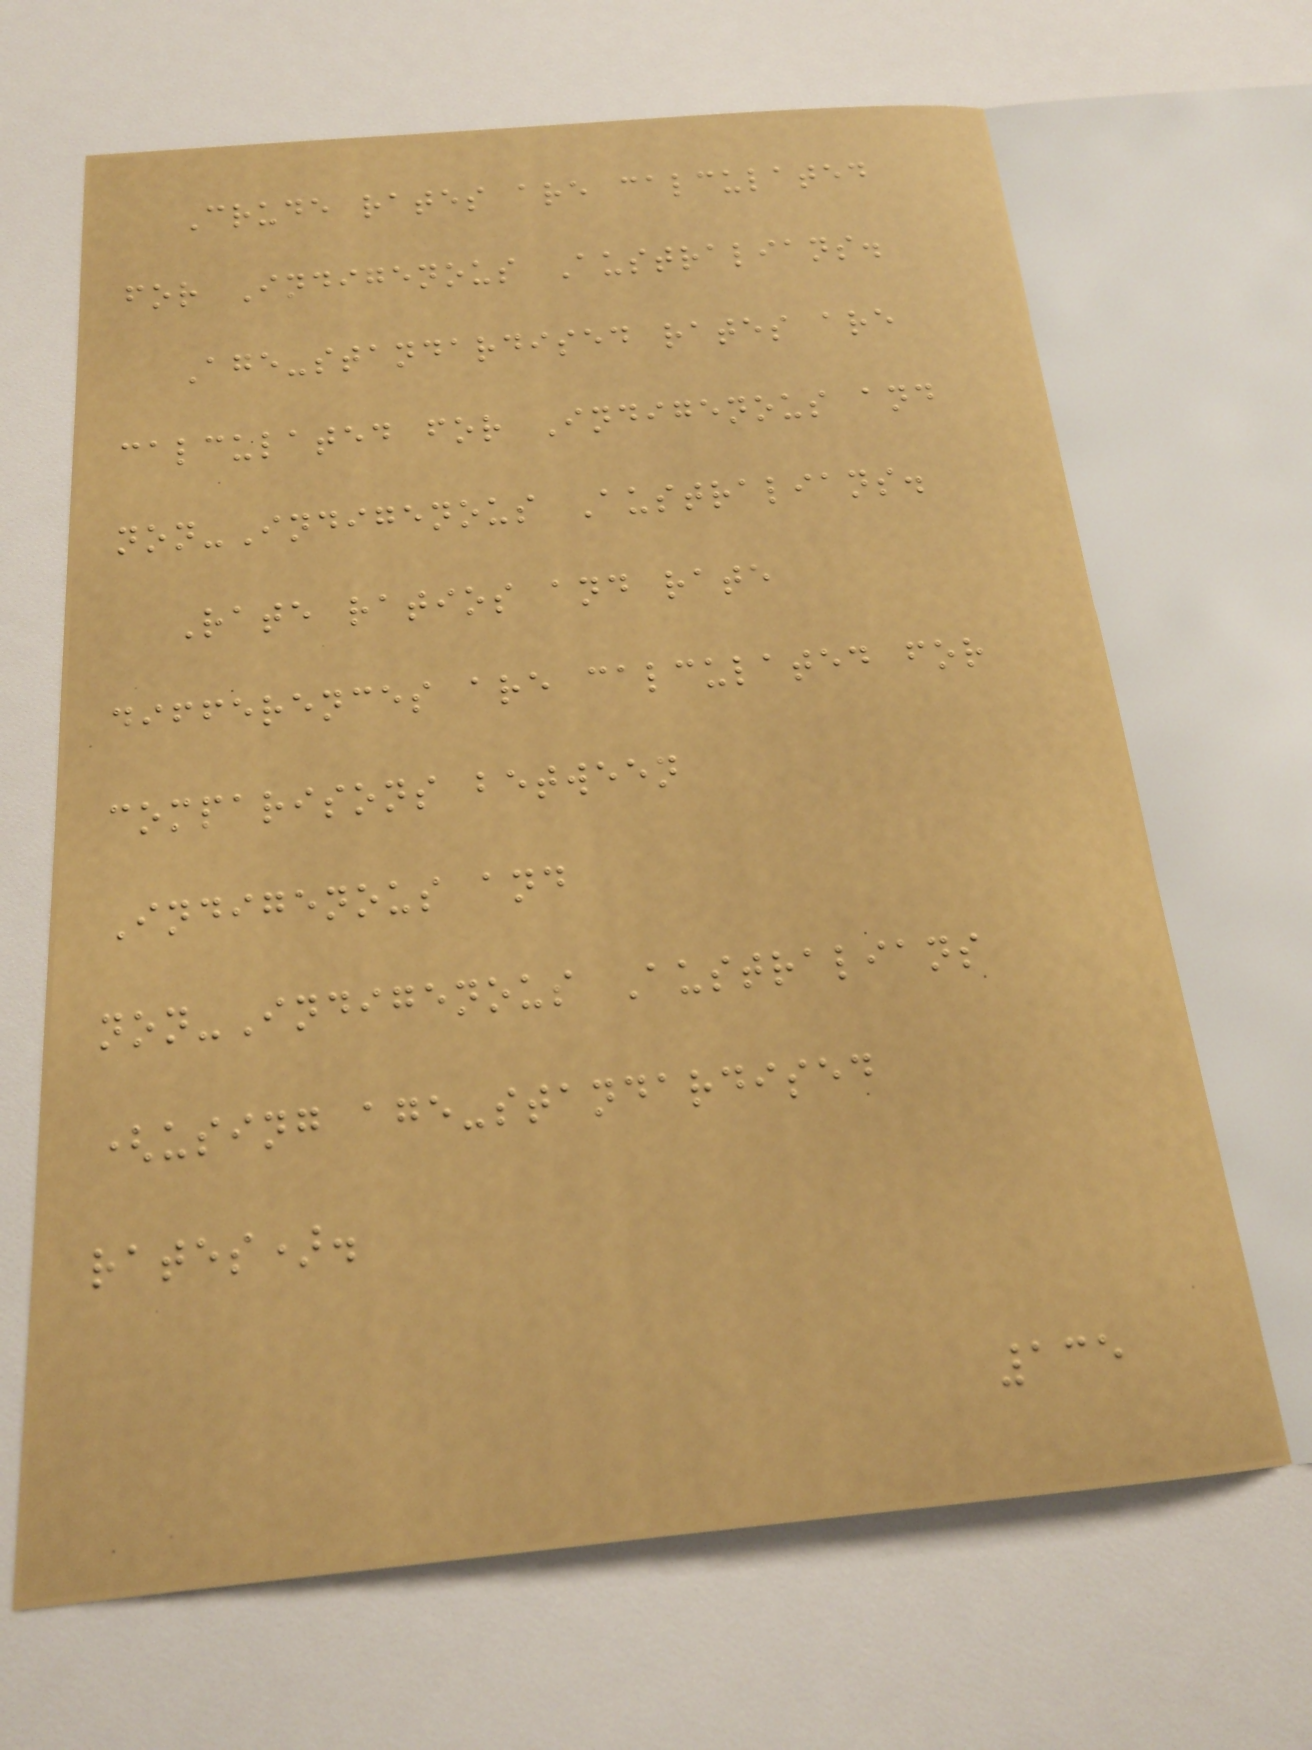Crude rates are calculated
for Indigenous Australians.
Age-standardised rates are
calculated for Indigenous and
non-Indigenous Australians.
Rate ratios and rate
differences are calculated for
comparisons between
Indigenous and
non-Indigenous Australians
(using age-standardised
rates).
135
